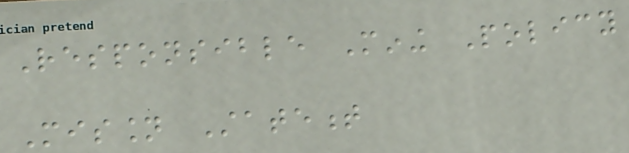Responsible Mining Policy
Mission Statement
